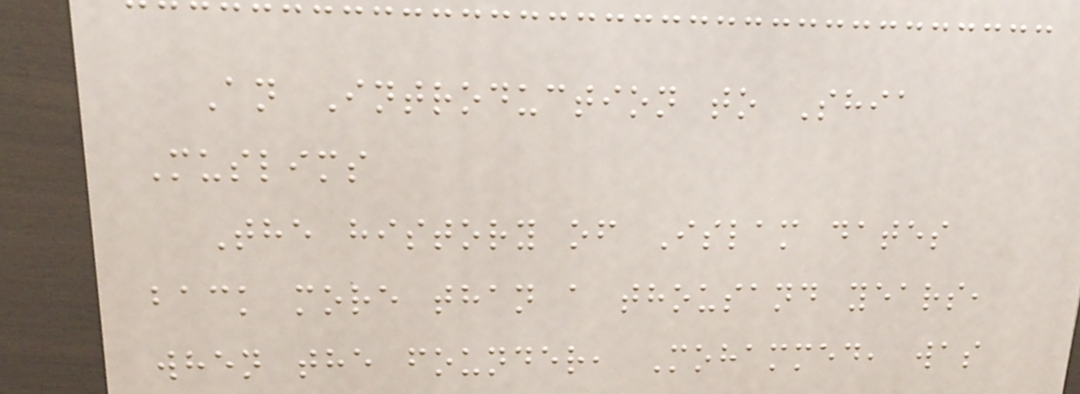An Introduction to Shia
Muslims
The history of Islam dates
back more than a thousand years,
when the founder, Mohammed, was
